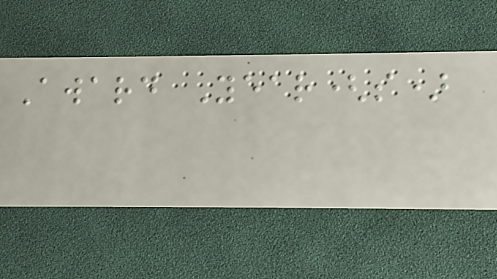Award Year(s)
